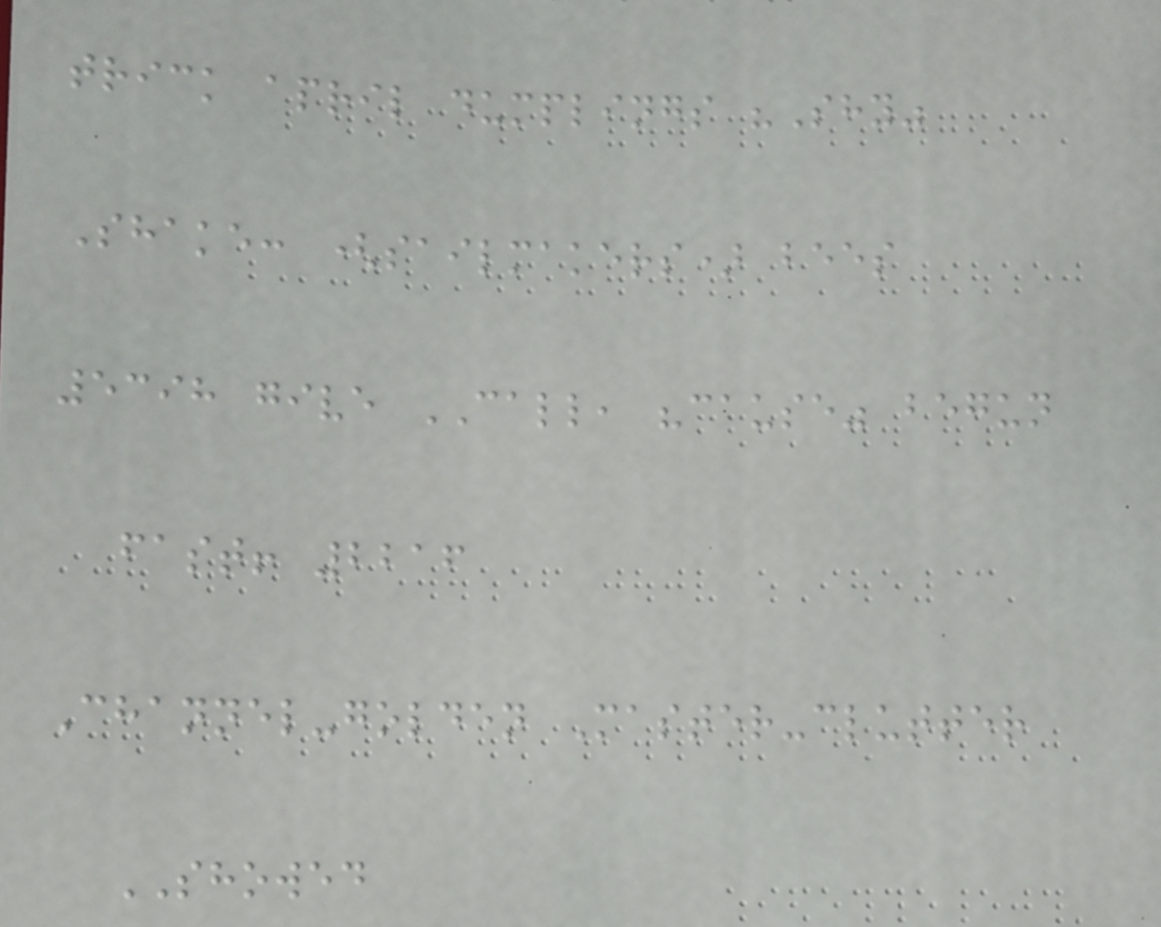trick april dumplings "Shy"
Shake: (sailmakers) bees
5398 give CALL, "cause" begun
fast! 2216
Channel-golden Master-clutter
SHOWED
